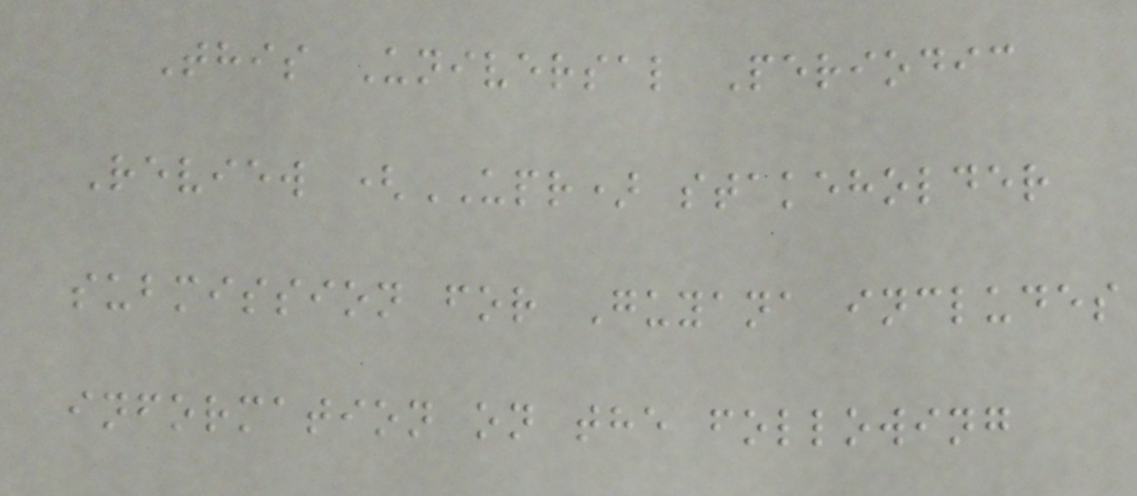This Universal Periodic
Review (UPR) stakeholder
submission for Guyana includes
information on the following
